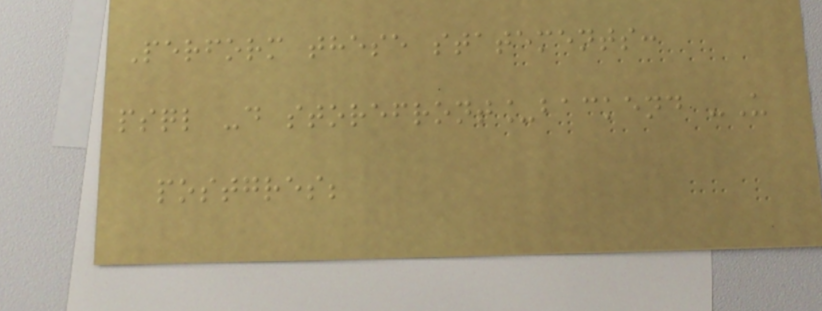Perform these statements:
psql -d storefront_backend -U
postgres;
